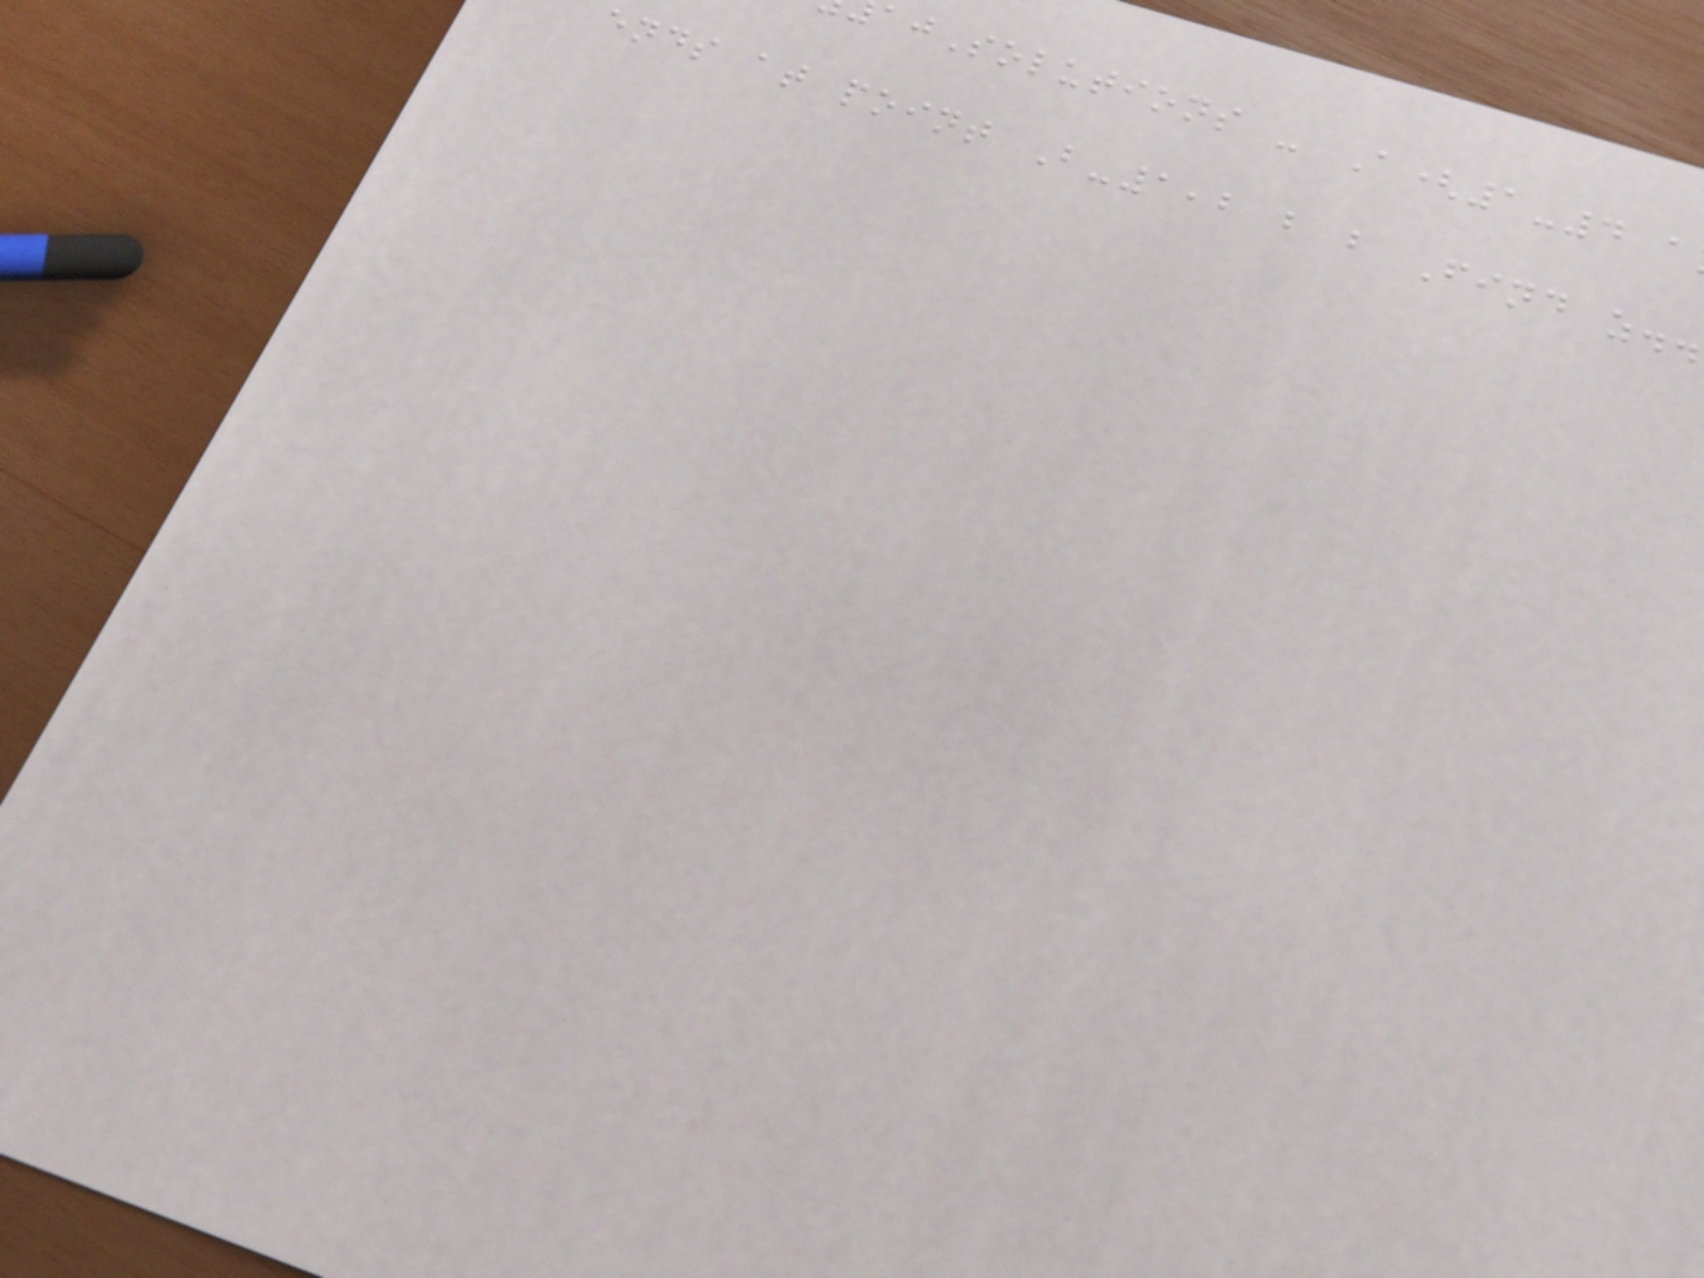Solutions - A(1-4 a
ends at point B-1,2 b b Find z..
